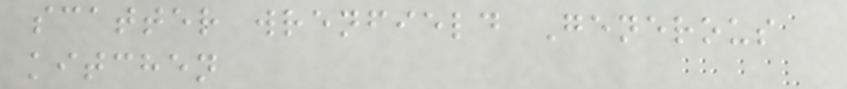scatter wrenfield Generous
kitchen
